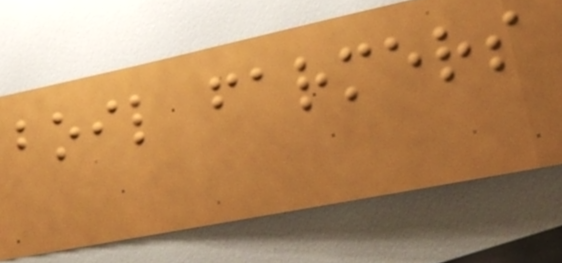boil farmers
